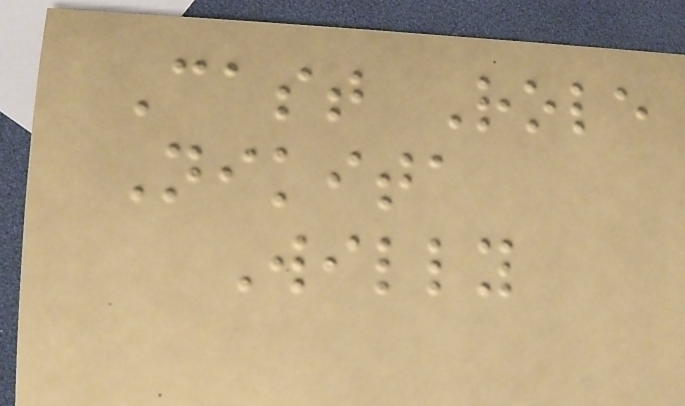Cast Role
Nikita
Willy
